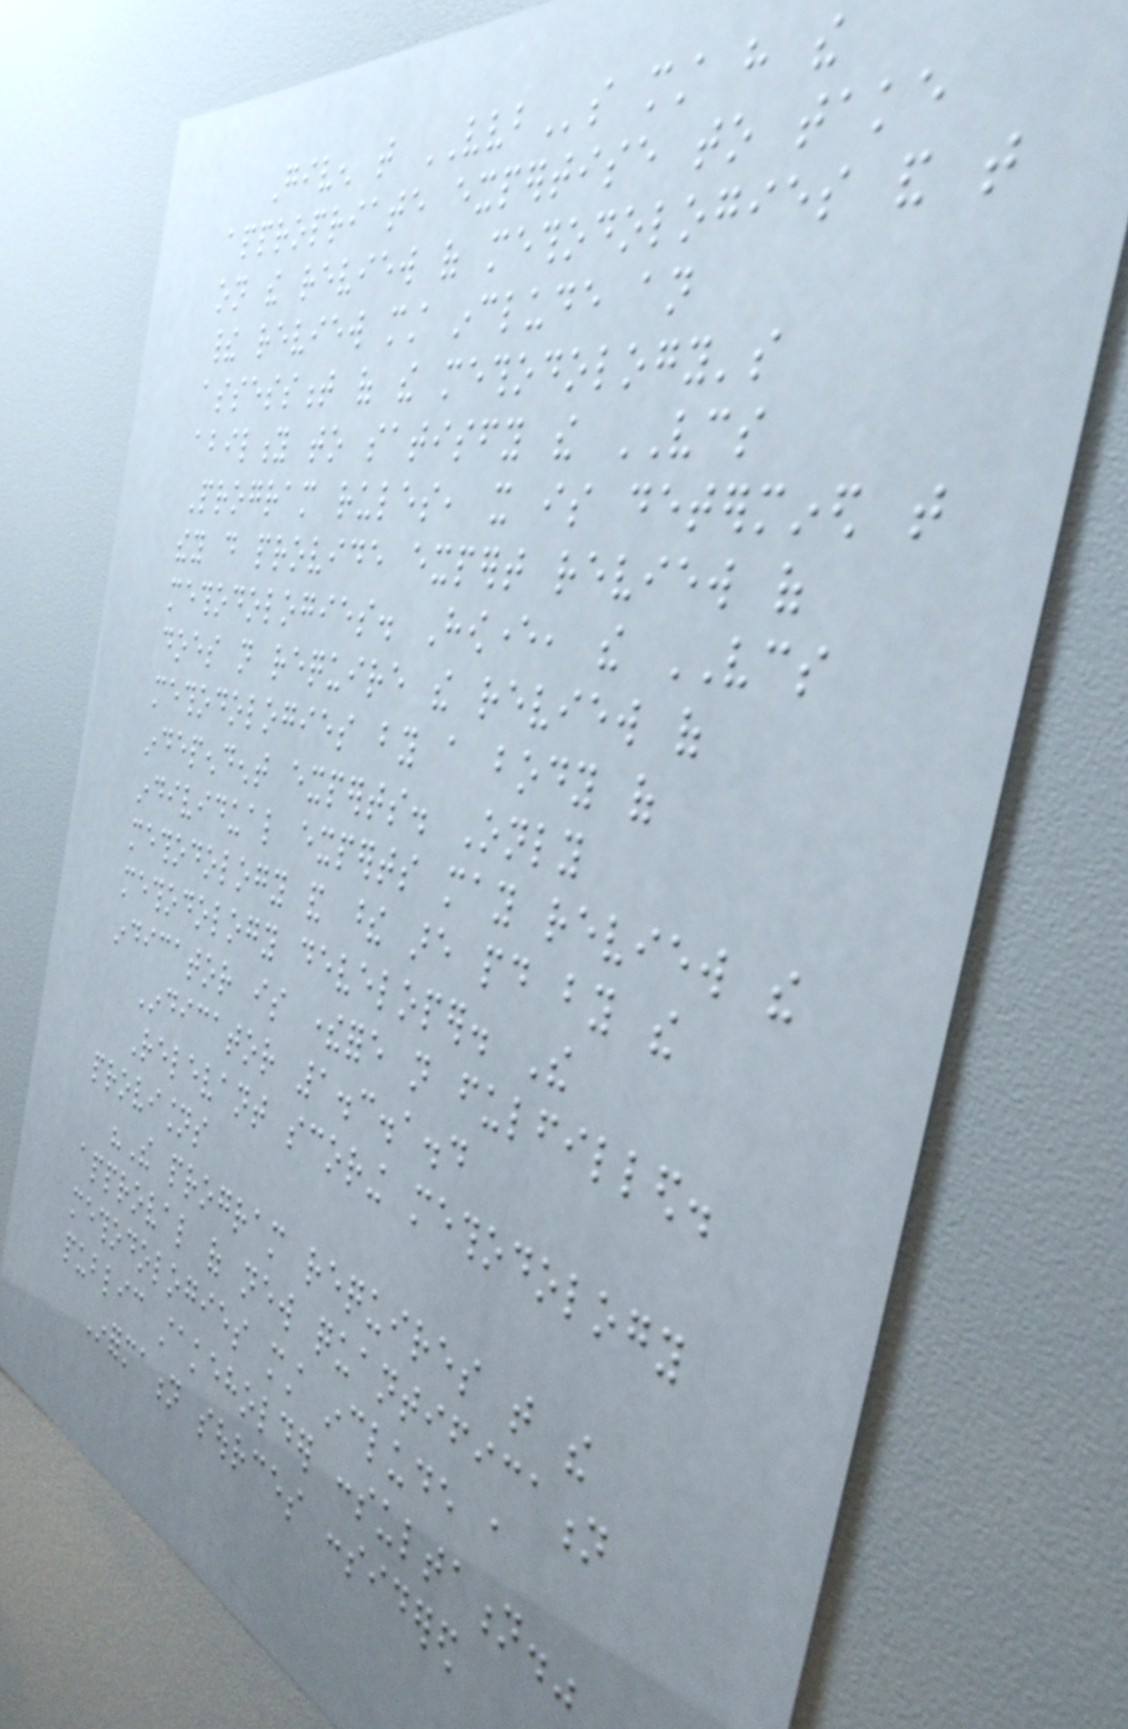Given that VVBs must have the
appropriate expertise to take
on the review of methodologies and that
their review must include an
assessment of the methodology's
ability to satisfy the VCS
Program rules, it is determined that
they do provide expert review of
methodologies. However, the VCS
does not require the review of
methodologies by a body of
independent experts. Only
individual experts may review the
methodology and these are paid by the
methodology developer. The
indicator is therefore not fulfilled.
Indicator 1.3.1.4
Relevant scoring methodology
provisions
"The program requires that the
approval of new quantification
methodologies must include a
public stakeholder consultation."
Information sources considered
